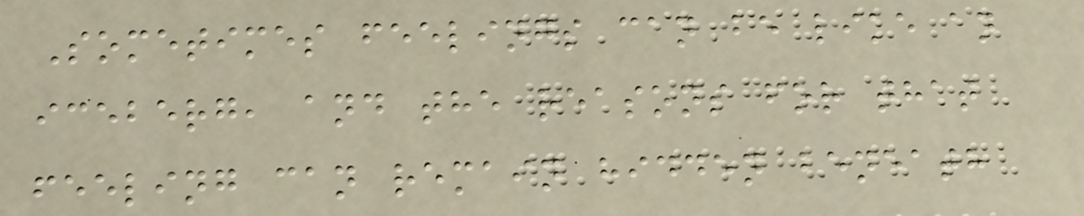Sometimes feelings can be like an
iceberg, and the reasons for that
feeling can remain hidden beneath
